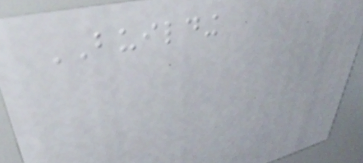BUILDING
